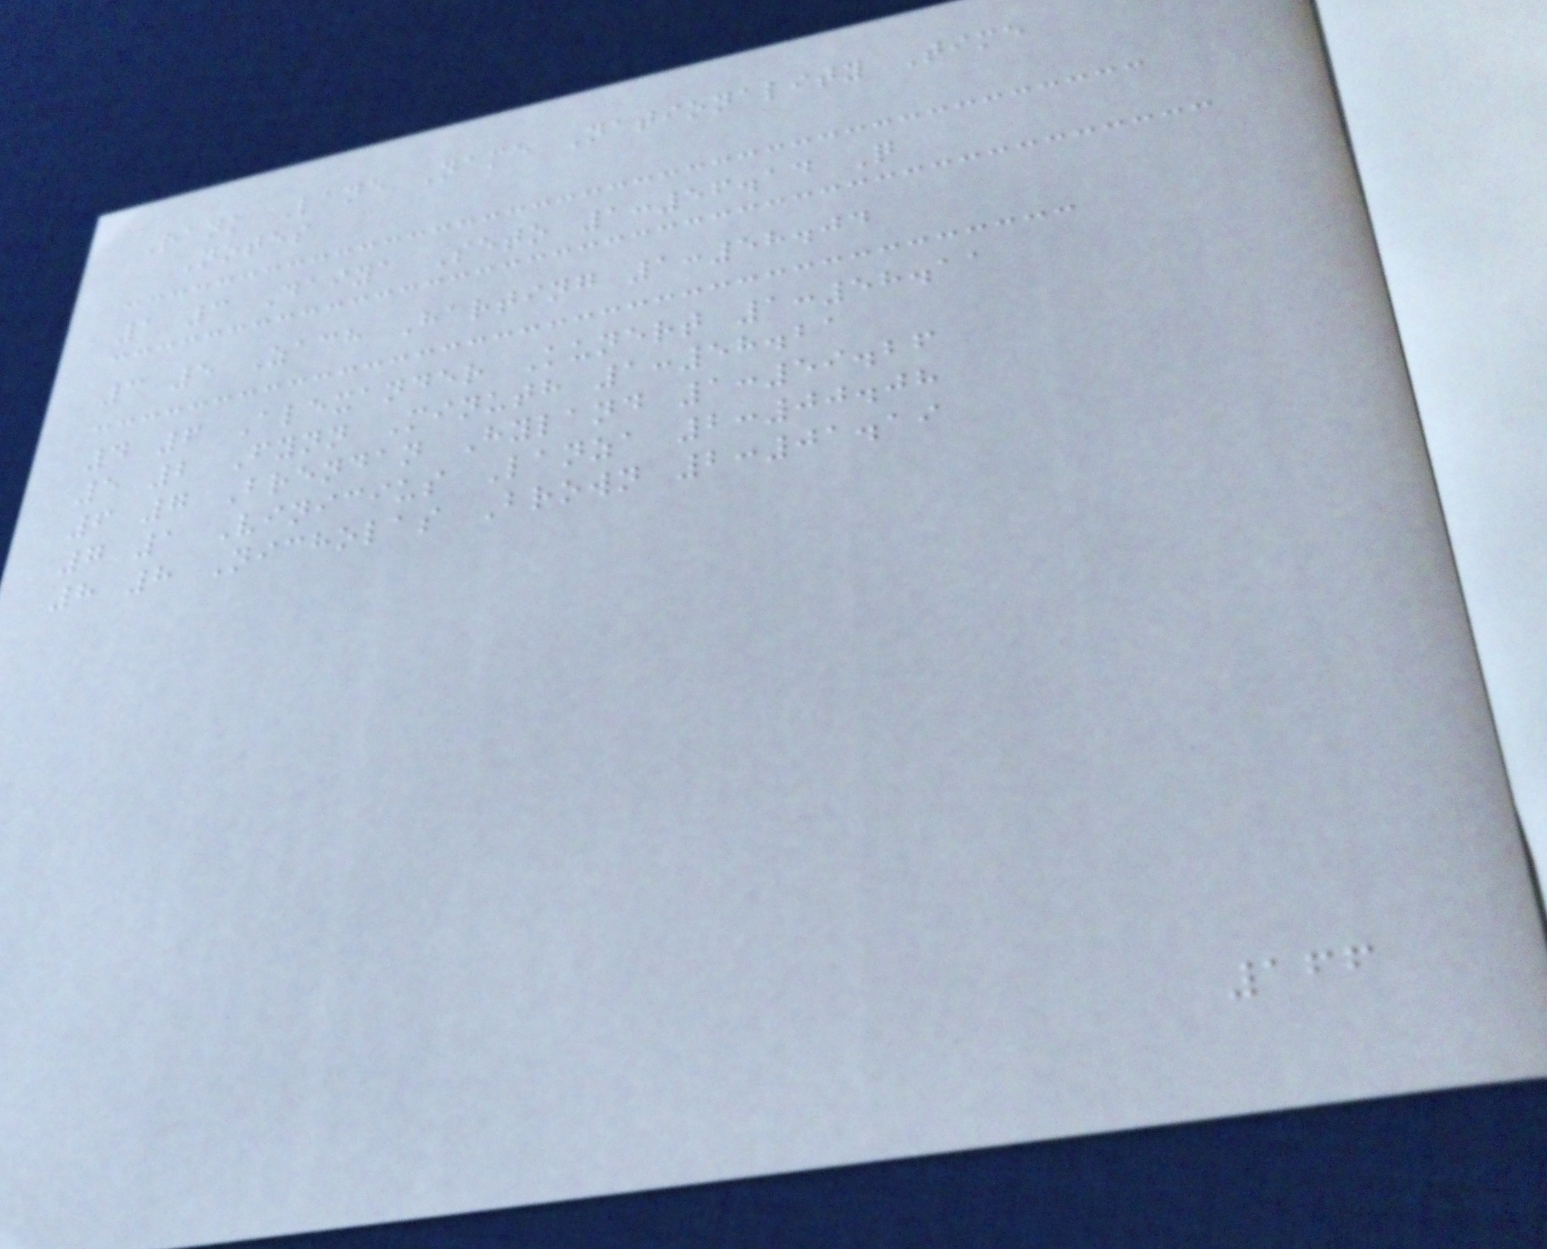Rank Lane Name Nationality Time
Notes
1 3 Daiya Seto 1:56.14 Q
3 5 Zach Harting 1:58.04
4 6 Alexander Kunert 1:58.11
5 2 Fynn Minuth 1:58.21
6 7 Brendan Hyland 1:59.26
7 1 Vinicius Lanza 2:00.08
8 8 Nicholas Brown 2:01.19
166
